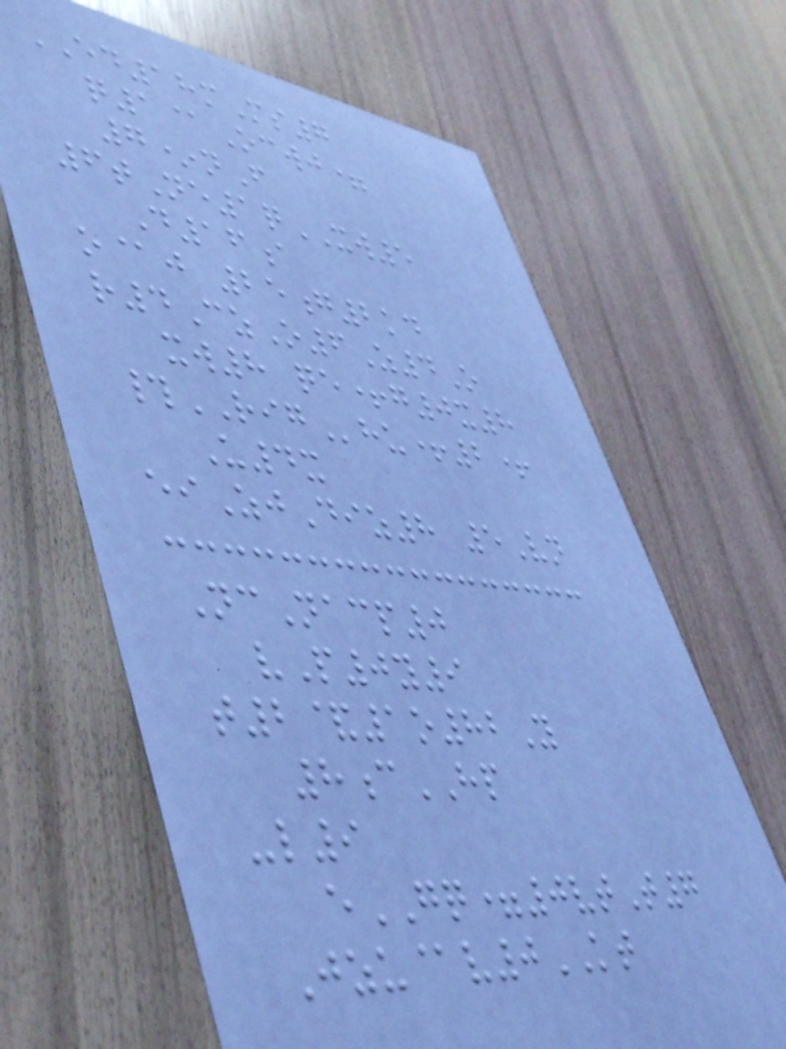ED18mMs7
q1@Ocwj=
7*nF
6tNe1qXW5
D16a
o@j 25g2kd
r4CzO6Z4O
xw8 qe+g0x8
#RIGhu+2+
U4x
eiZjDiz8 5Vn
NcNacp0
vP0y9
t2&1o82Y
8cHP
-l9
eGQ=0vtT7
Jzu@v0KT
